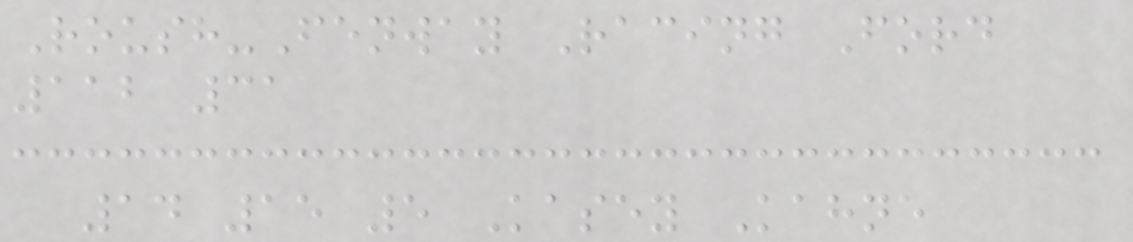Roush-Fenway Racing Ford
112 31
14 15 5 Kasey Kahne
